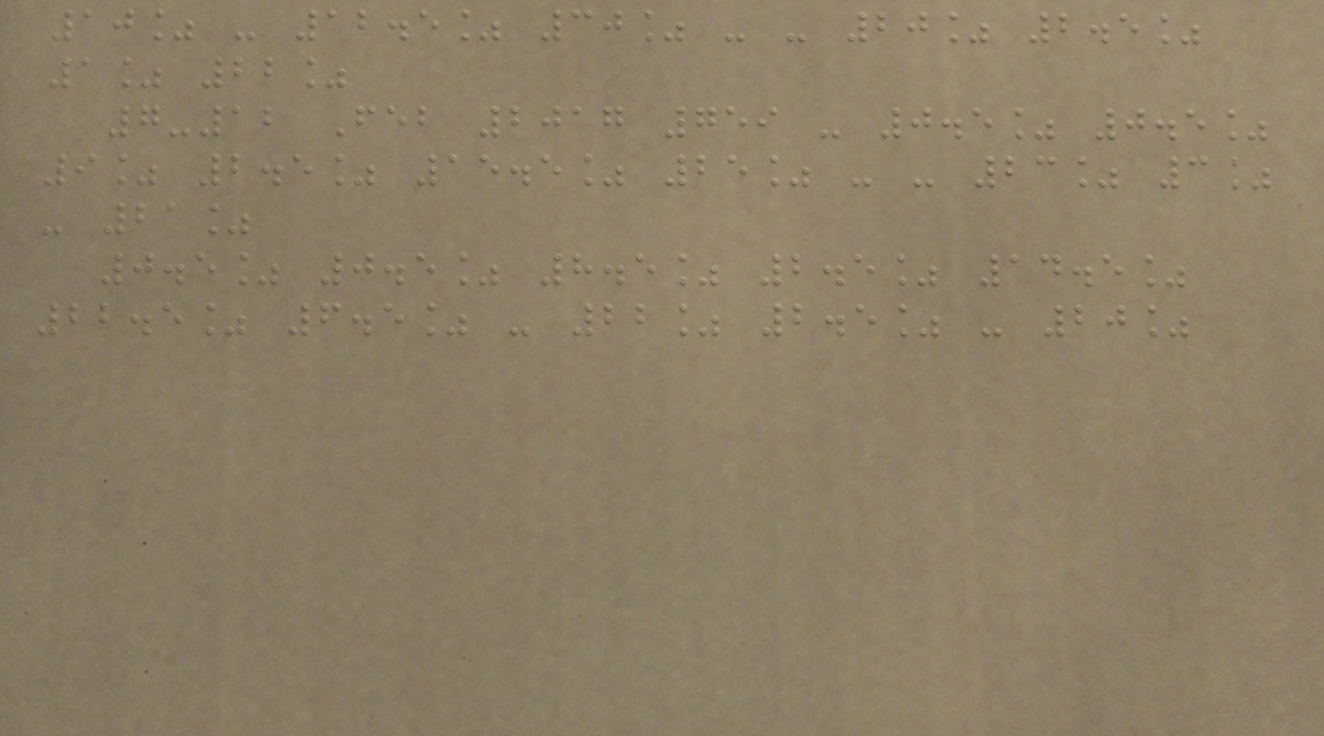10% - 12.5% 30% - - 20% 2.5%
1% 22%
7-12 Feb 2017 759 - 0.5% 0.5%
9% 2.5% 15.5% 25% - - 23% 3%
- 21%
0.5% 0.5% 8.5% 2.5% 14.5%
22.5% 6.5% - 22% 2.5% - 20%
